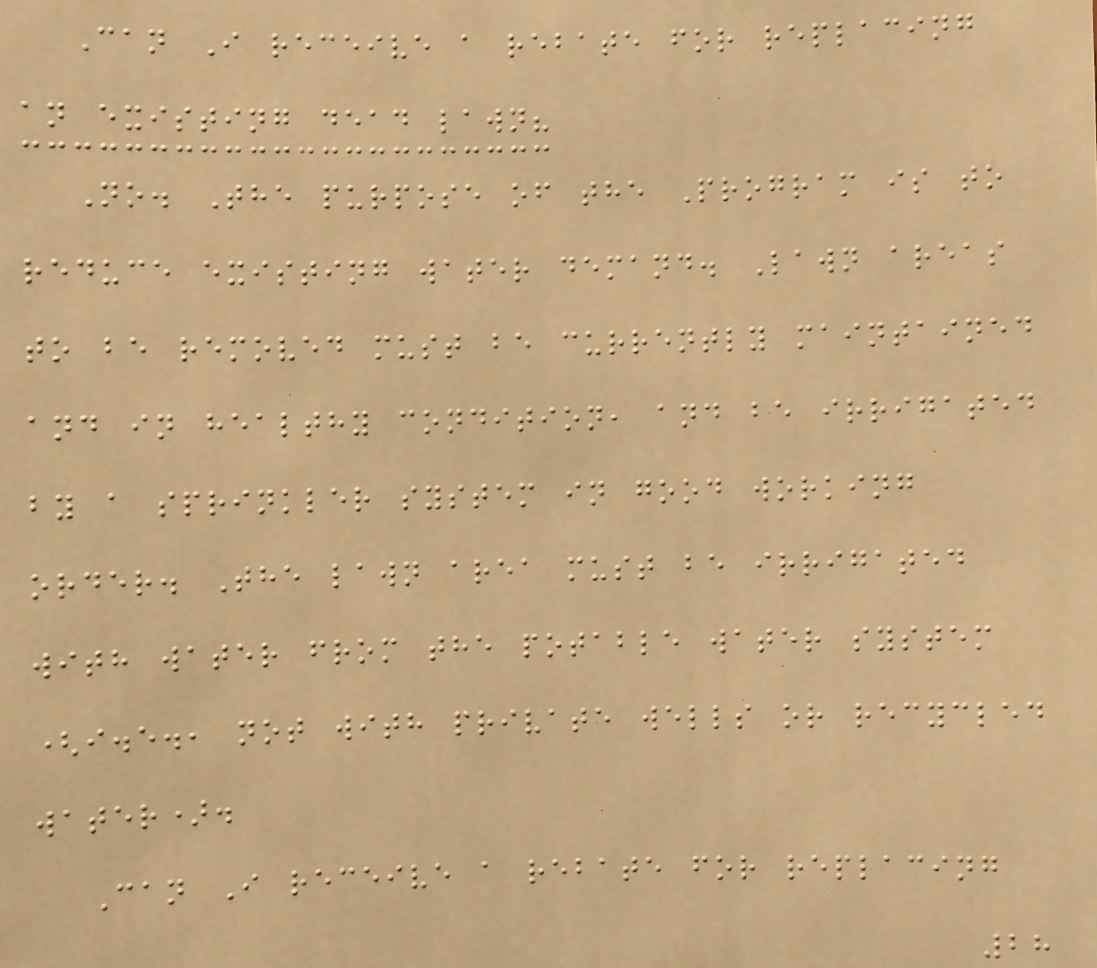Can I receive a rebate for replacing
an existing dead lawn?
No. The purpose of the Program is to
reduce existing water demand. Lawn areas
to be removed must be currently maintained
and in healthy condition, and be irrigated
by a sprinkler system in good working
order. The lawn area must be irrigated
with water from the potable water system
(i.e., not with private wells or recycled
water).
Can I receive a rebate for replacing
28
